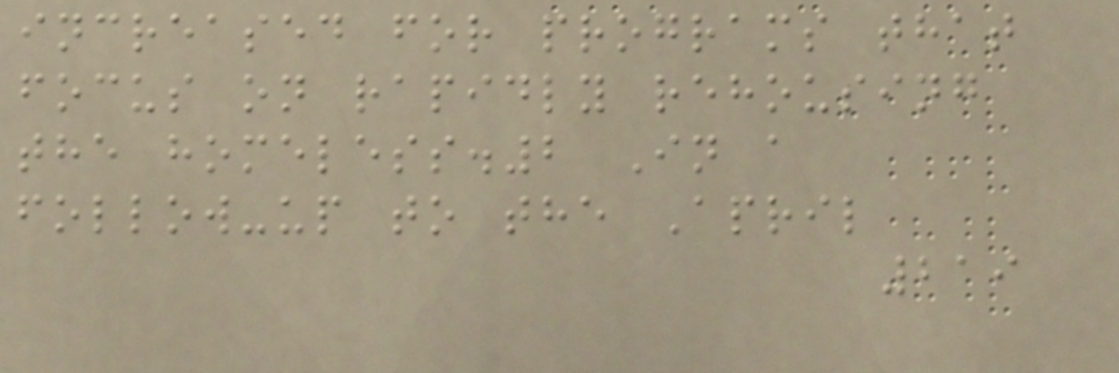increased for programs that
focus on rapidly rehousing
the homeless.2 In a
follow-up to the April
219
